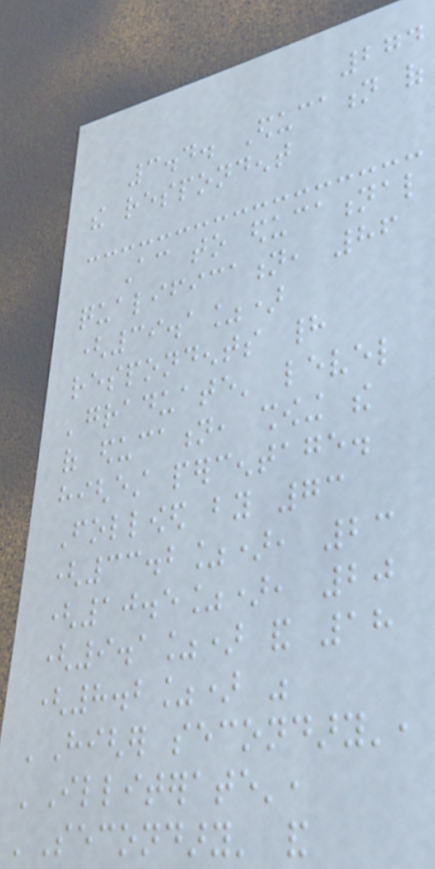274
3.4. Education of
the respondent
According to educational
qualification, 86
(39.1%)
respondents had
'graduate' level
of education, showing the
highest percentage.
Followed by 73
(33.2%), 23
(10.5%), 20
(9.1%) and 18
(8.2%) was
'Higher secondary',
'Illiterate',
'Secondary' and
